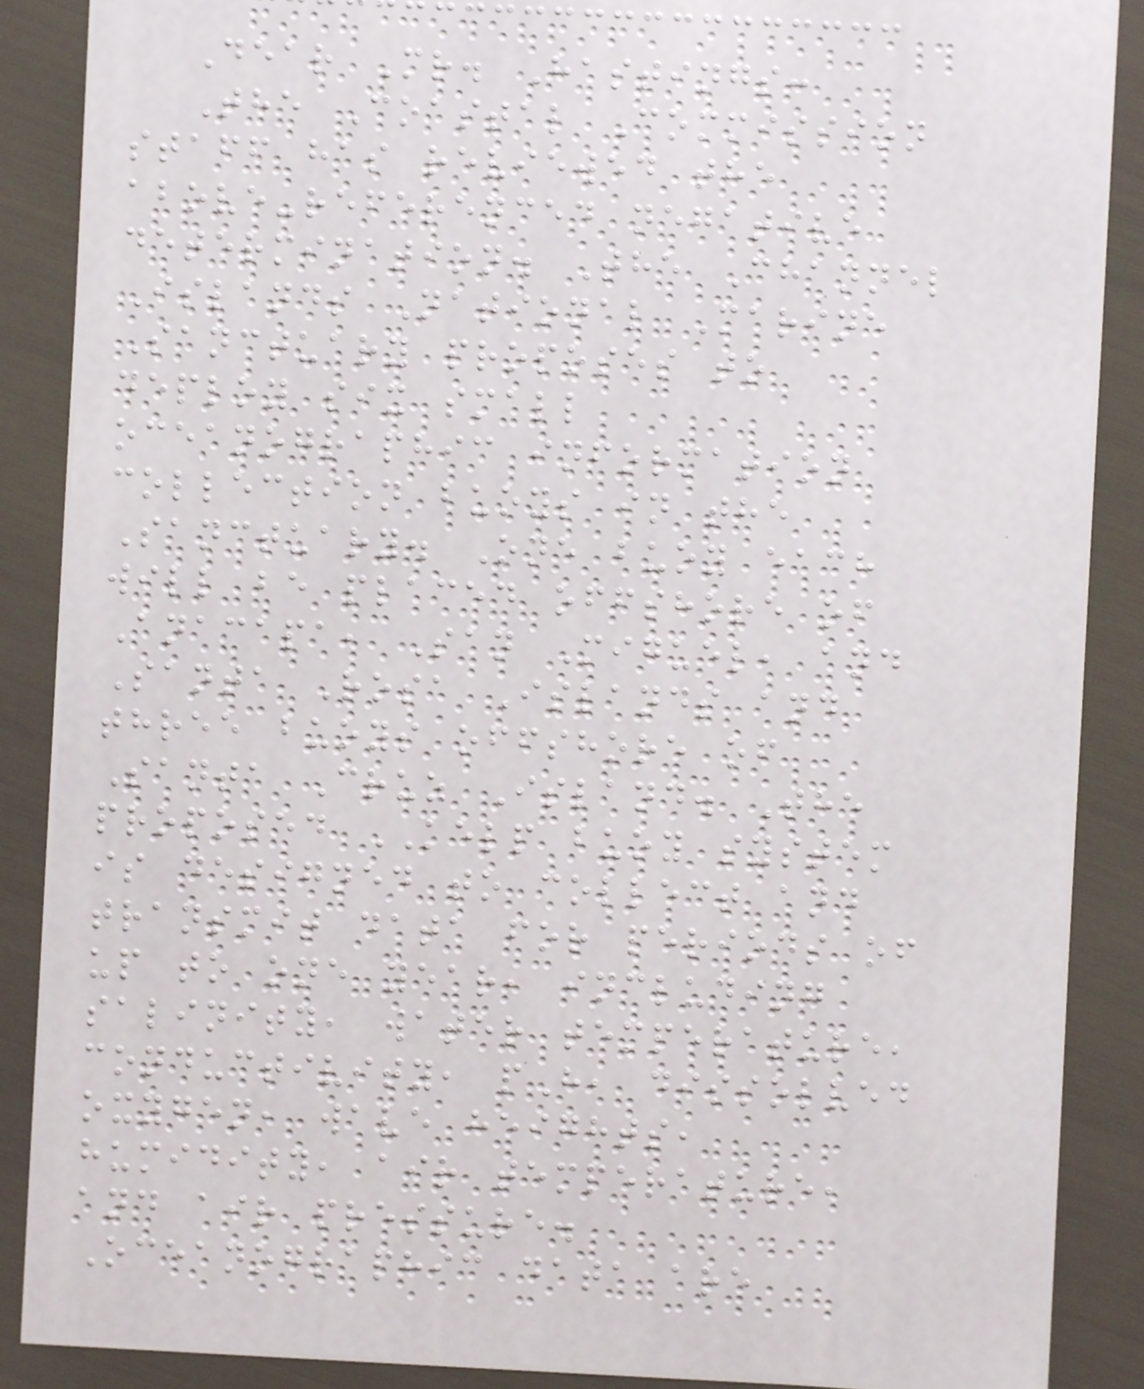Dear Mr. Hastings:
The Coastal Commission
staff has reviewed the
above-referenced negative
determination. The Channel
Islands National Marine
Sanctuary proposes to
deploy six small
oceanographic information
collection buoys in the
Sanctuary. One buoy each
will be placed offshore of
Anacapa, San Miguel, and
Santa Rosa Islands and
three buoys offshore of
Santa Cruz Island. The
proposed KELP buoy system
is designed to collect and
transmit data for periods of
up to one year, including
salinity, water temperature,
conductivity, pH, dissolved
oxygen, wave heights,
humidity, air temperature,
and air pressure.
Oceanographic data are
